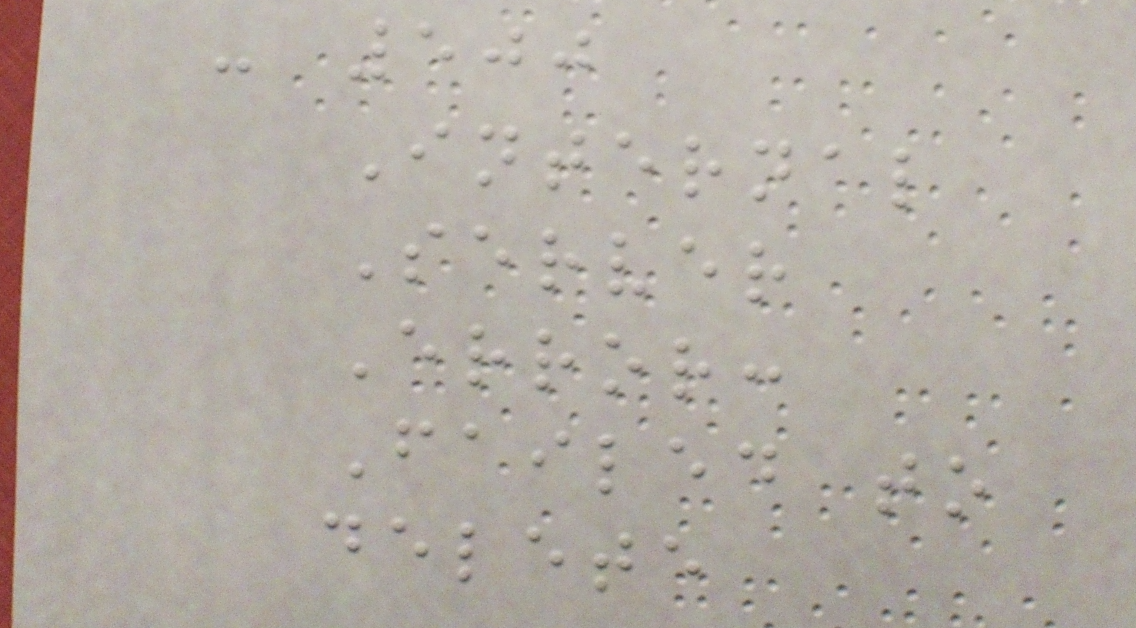- 500
Internal
Server
Error:
Failed to
delete
